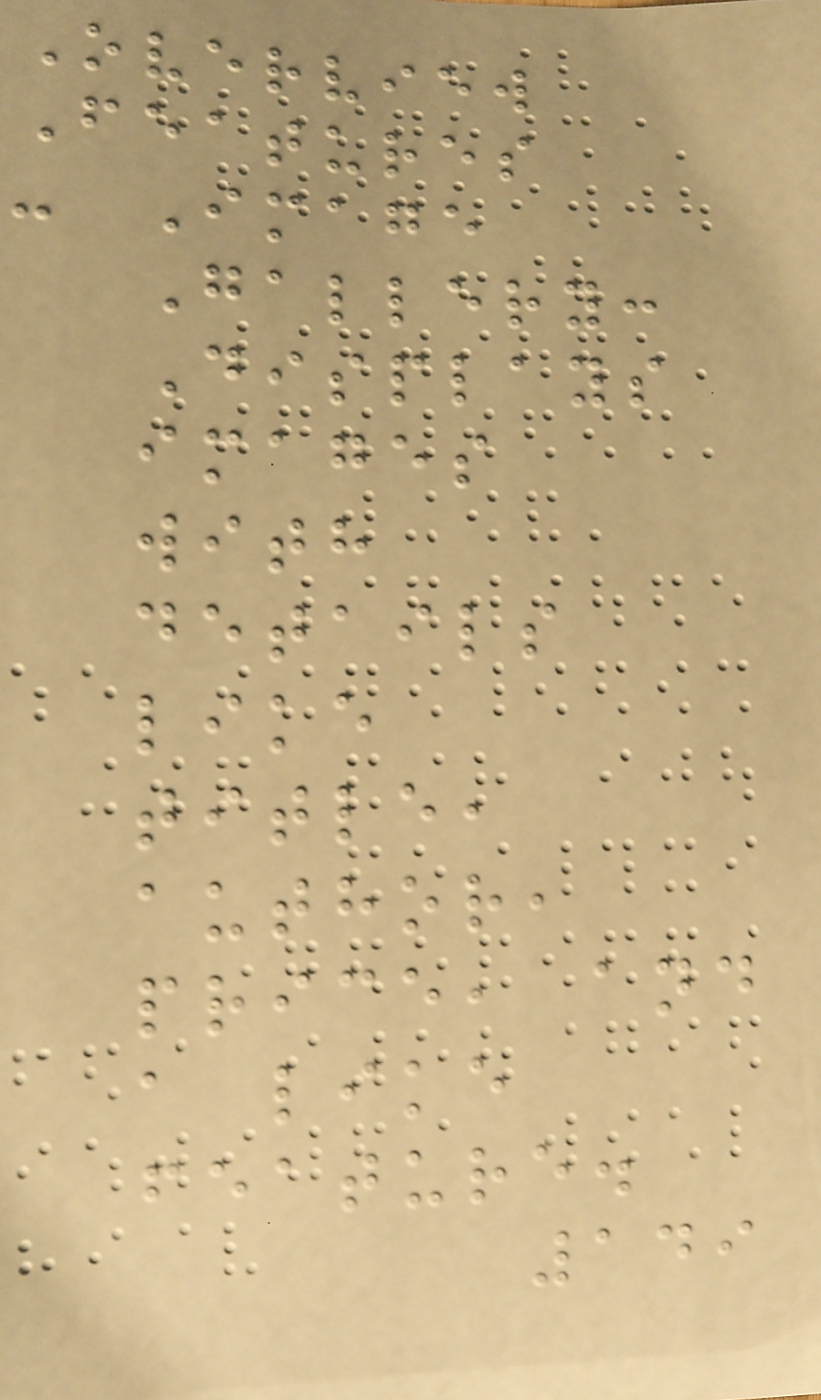Overview
Features
- Image
Gallery:
Displays
images
with
details
like
title,
author,
price, and
a like
feature.
149
